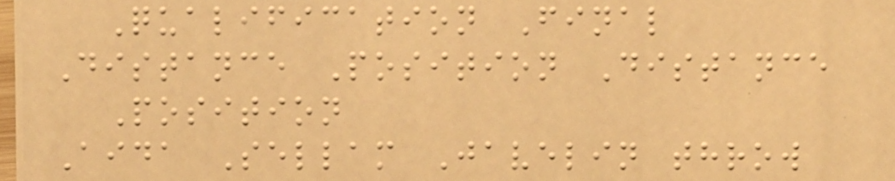Qualification Final
Distance Position Distance
Position
Aida Sellam Javelin throw
